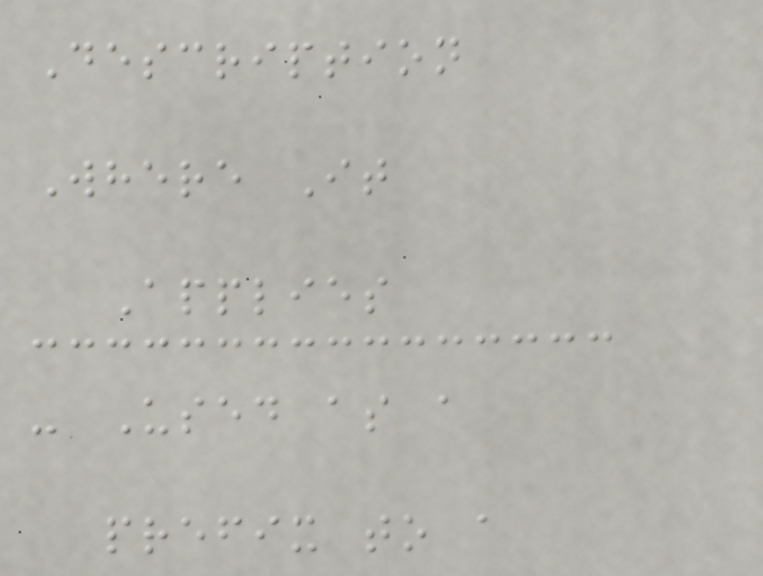Description
Where It
Applies
- Used as a
prefix to a
